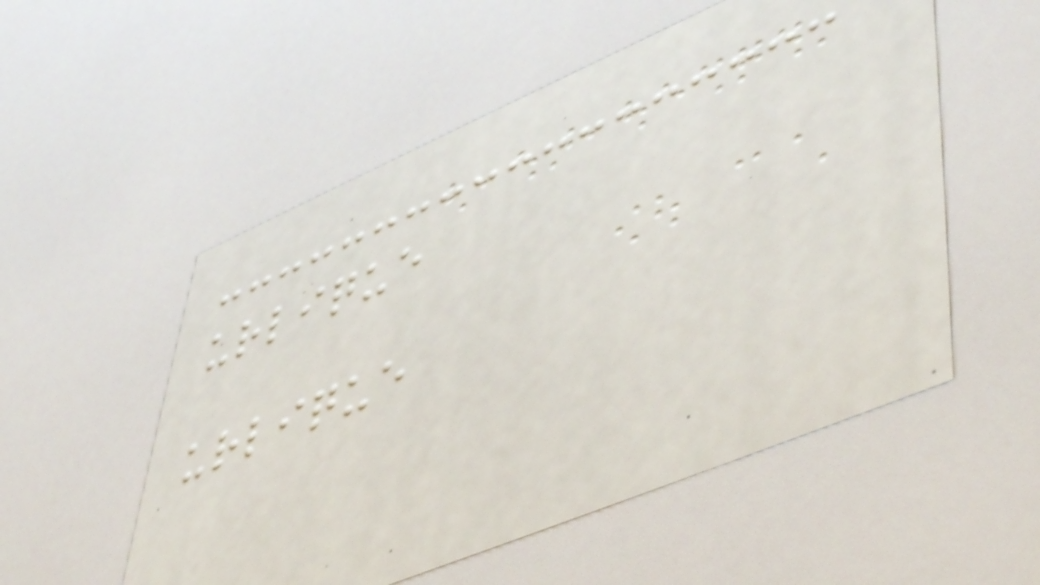urlique
urlique
